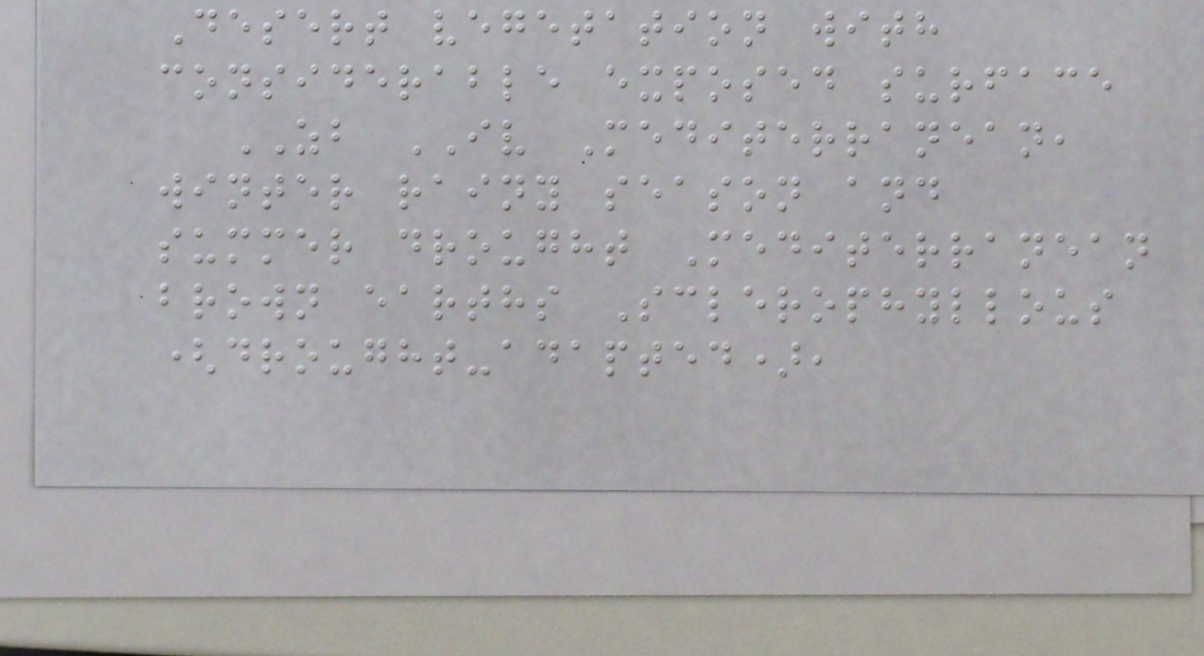Desert vegetation with
considerable exposed surface
ZB IV Mediterranean,
winter rainy season and
summer drought Mediterranean
brown earths Sclerophyllous
(drought-adapted),
